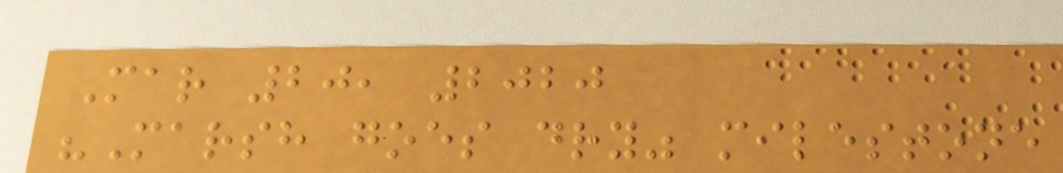Mar 20, 2020
"Marsh goes dry" milestone
